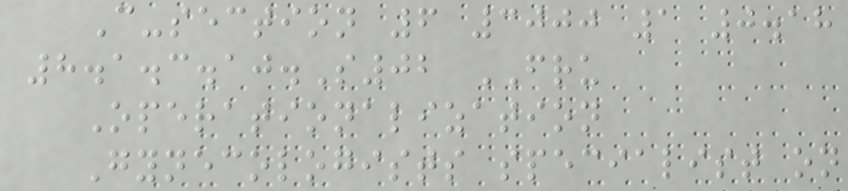C-section 6 3000 1 0.18
8.1.3.10.S02 FRU
Operationalization
Gynecologists specialist on
